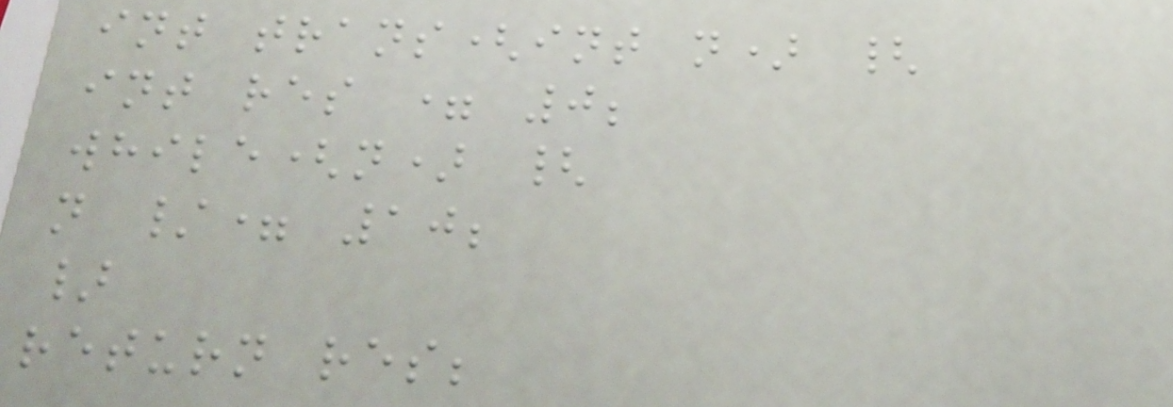int trans(int n) {
int res = 0;
while(n) {
n /= 10;
}
return res;
